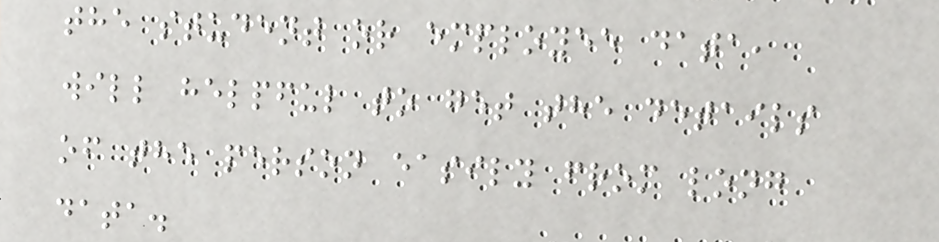the student or employee data,
will helpful to get the details
of the person easily from long
data.
